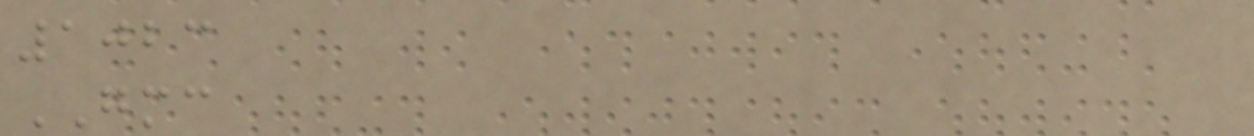1023
GMC
